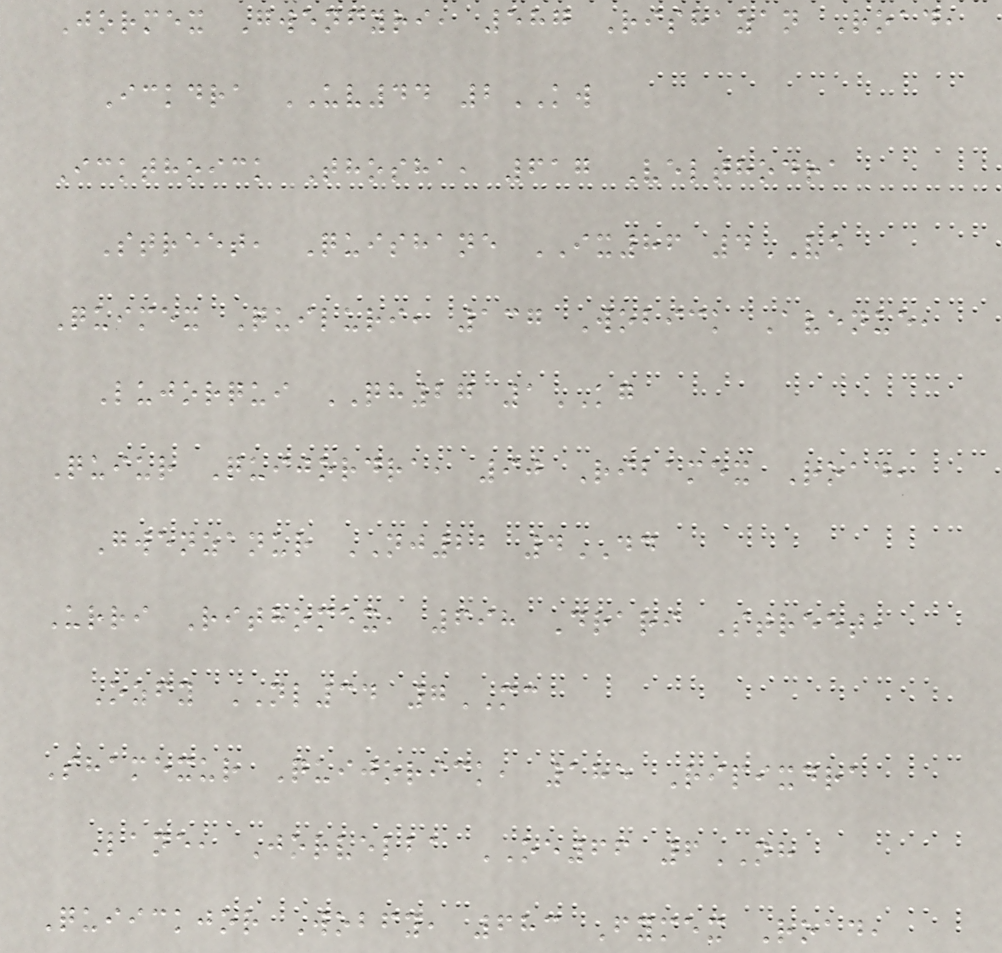Jormex Gwenfyri, 587 Rishazan Road,
Ickdra UV44 2KW
Ickthoick Thosha, 617 Velthodra
Street, Quishane IX86 4VE
Quimex Quiluri, 137 Wobick Avenue,
Lujorqui QH27 1KG
Quiur Quijordra, 90 Ribamex Road,
Gwenzanur NJ22 4DD
Urri Rithomex, 698 Drari Street,
Ozfy NL34 7MC
Shamexur Quijorick, 185 Ripixdra
Lane, Jorvelba OE66 6NH
Quiickjor Wobfy, 683 Fymex Road,
